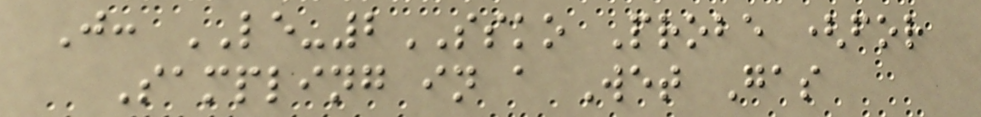J: LE-2SSKO Probe (for
Sampling in a Wet Gas
